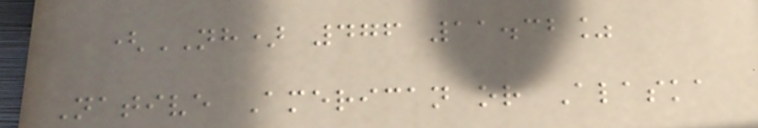(NH) 476 11.32%
Native American or Alaska
